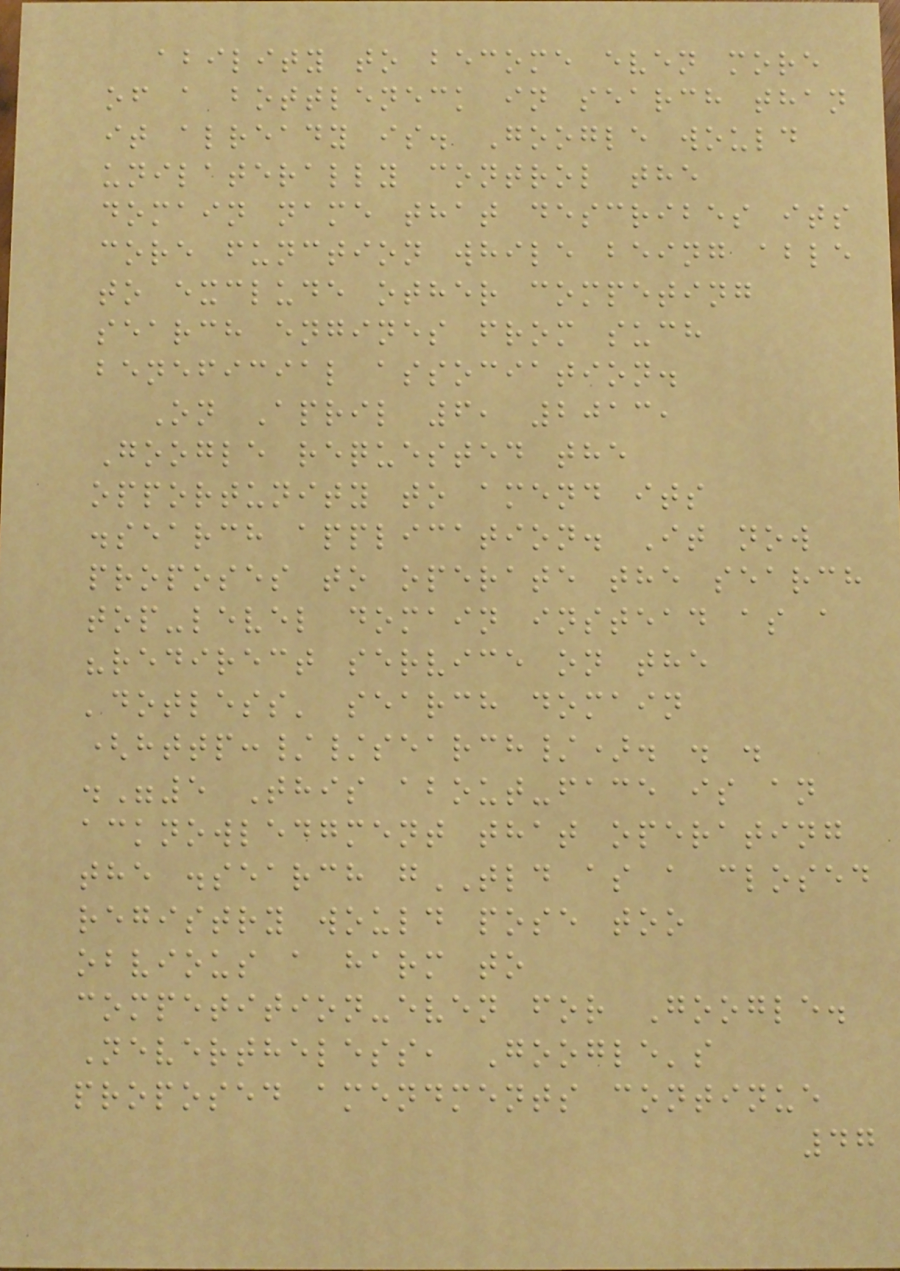ability to become even more
of a bottleneck in search than
it already is. Google would
unilaterally control the
domain name that describes its
core function while being able
to exclude other competing
search engines from such
beneficial association.
On April 6, 2013,
Google requested the
opportunity to amend its
.search application. It now
proposes to operate the search
top-level domain instead as a
"redirect service on the
'dotless' search domain
(http://search/). . .
."5 This about-face is an
acknowledgment that operating
the .search gTLD as a closed
registry would pose too
obvious a harm to
competition-even for Google.
Nevertheless, Google's
proposed amendments continue
47
